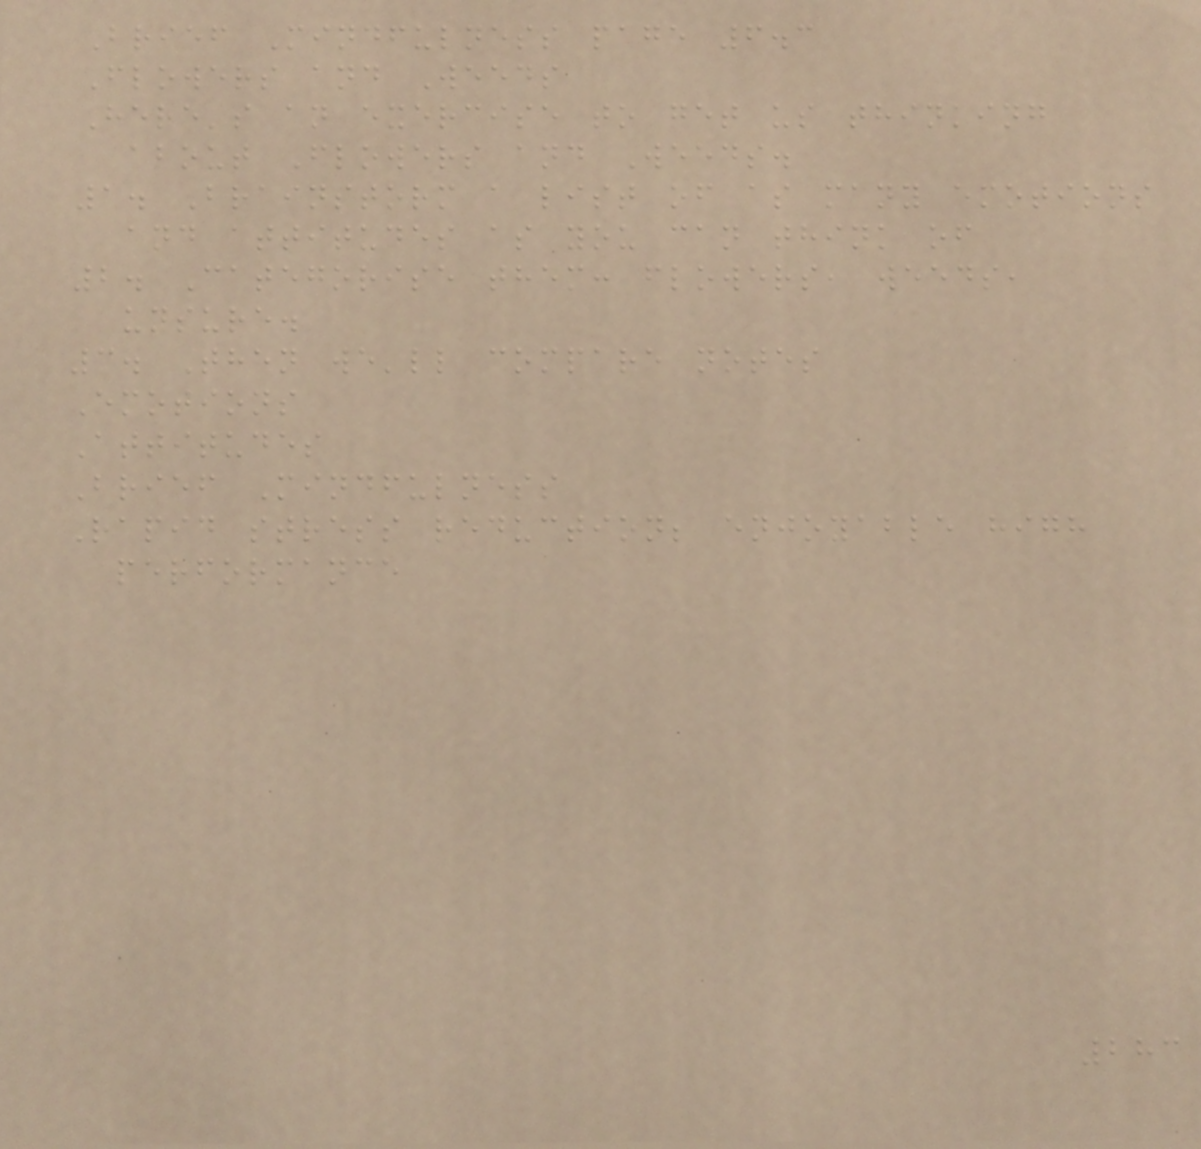Brief Mindfulness page 6.3
Flowers and Weeds
Here's an exercise to get us thinking
about Flowers and Weeds.
1. Brainstorm a list of as many emotions
and attitudes as you can think of
2. Categorise them: flowers, weeds,
unsure.
3. Then we'll compare notes
Emotions
Attitudes
Brief Mindfulness
Rapid stress reduction; enjoyable high
performance
283
